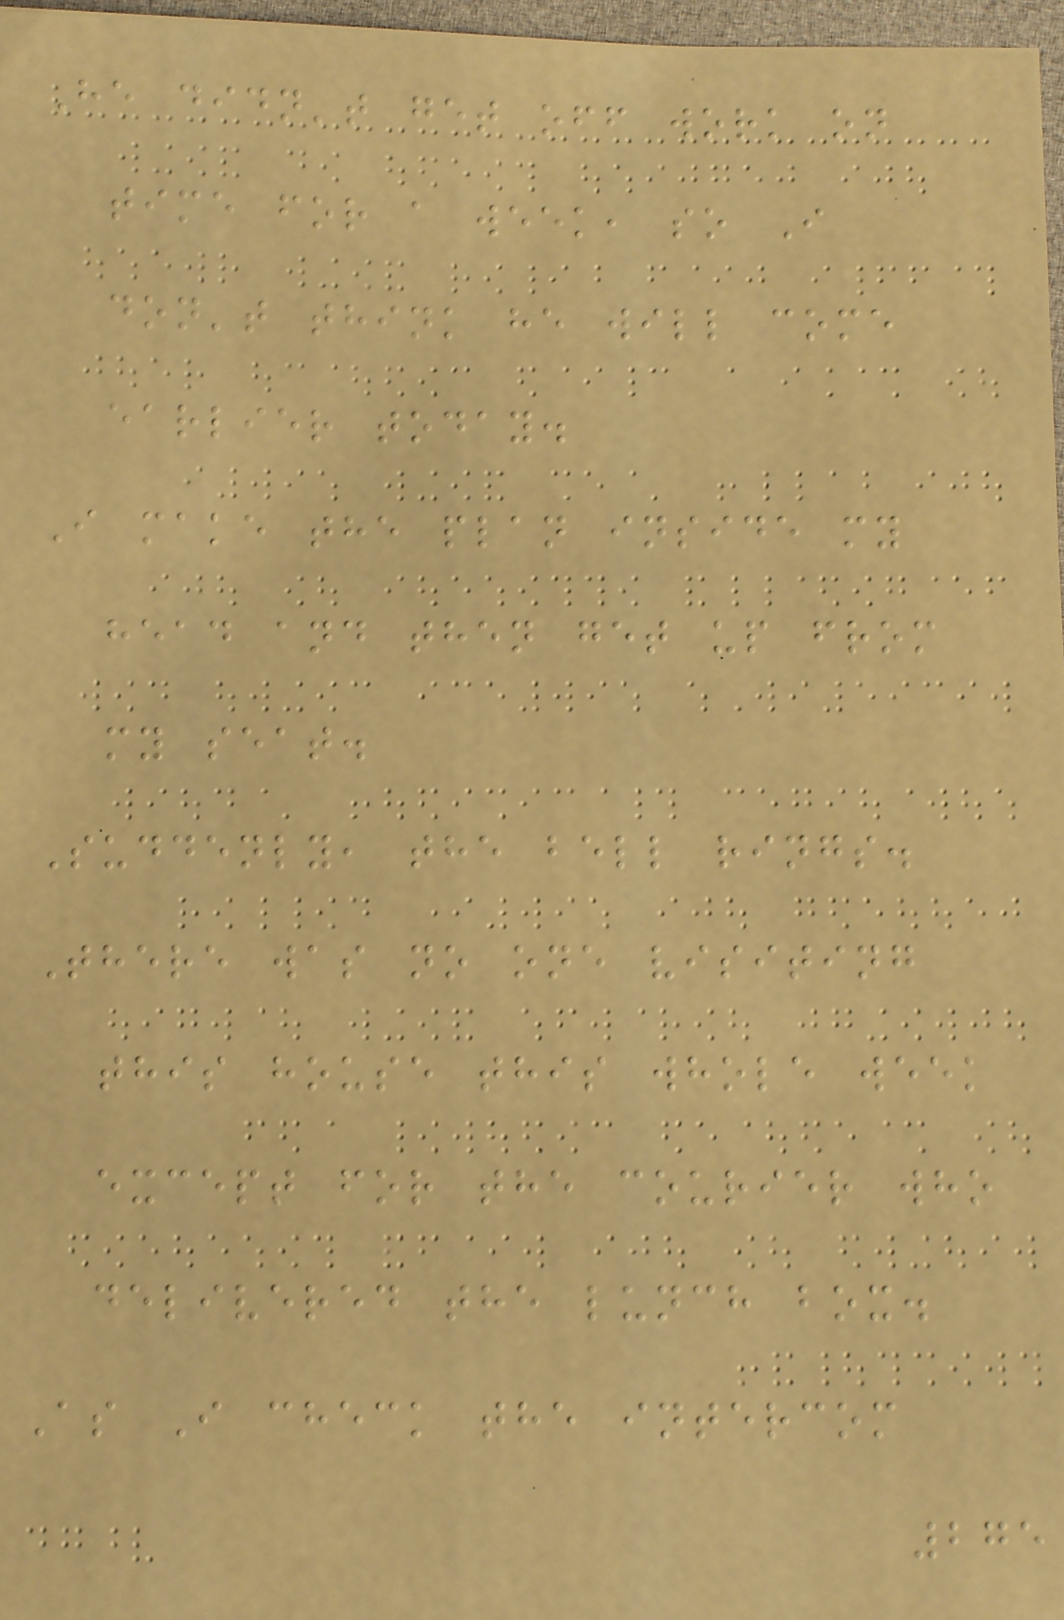He didn't get off work on
time for a week, so I
don't think he will come
earlier today.
I make the plan inside my
head and then get up from
my seat.
Suddenly, the bell rings.
There was no one visiting
this house this whole week
except for the courier who
delivered the lunch box.
As I check the intercom
275
